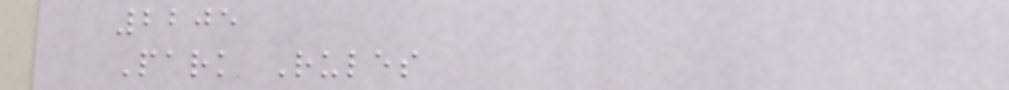2205
Park Rules
